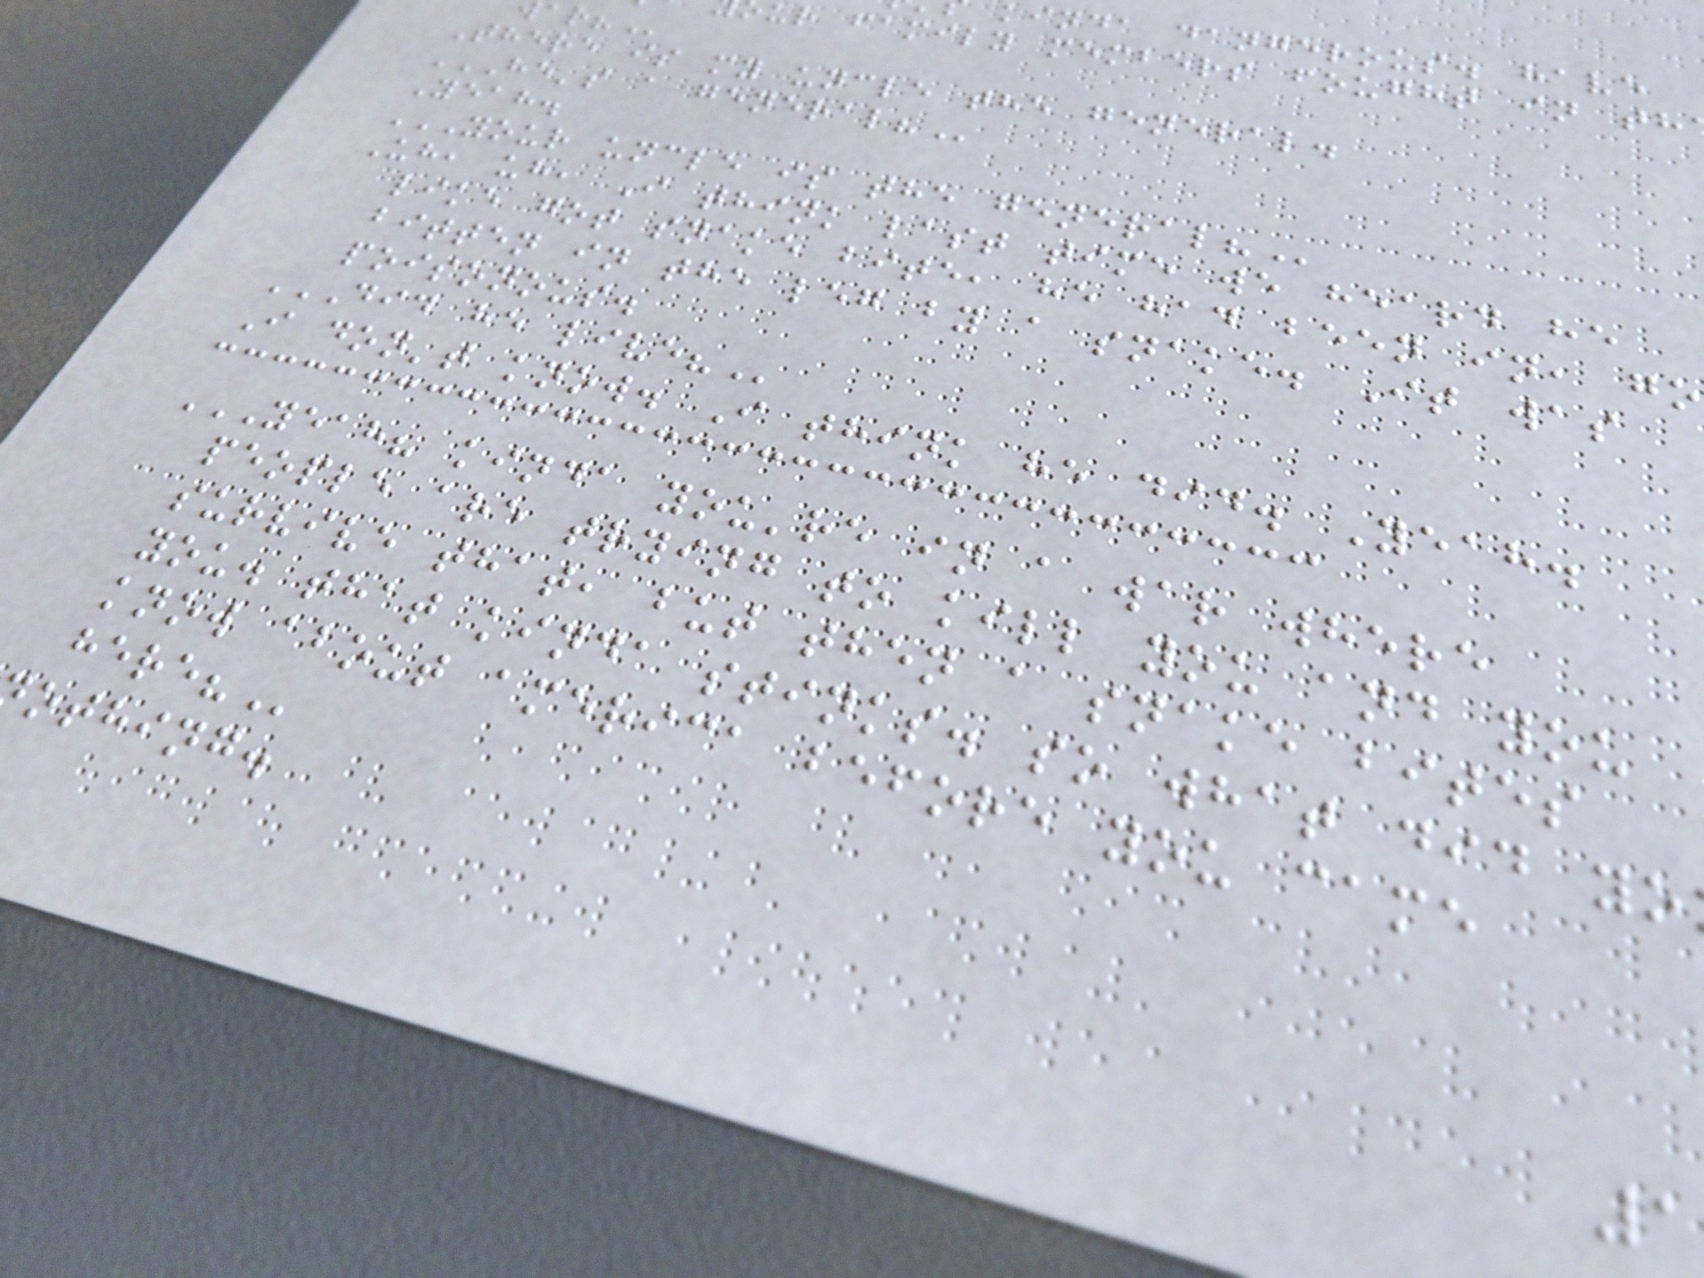kinda dangerous. have
ur family members fought in
There is my uncle the general.
HE'S A GENERAL?
Yeah.
YOUR UNCLE IS THE GENERAL?
Uh, uh, I think last time we heard he
like got snake bite, he had been in, go
bitten in the leg by a snake. It was
poisonous.
DID HE LIVE?
I don't know. I think he did. Yeah.
YEAH? KINDA YOU'RE IN A WAR WHERE
people are trying to kill you and you
survive that, but then a snake bites
you. that kinda stinks. so what did
know about america before you came
othing.
